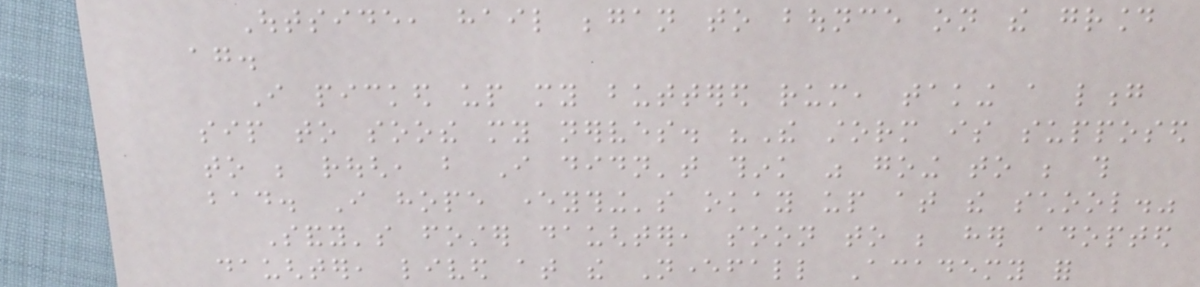Outside, hail began to bounce on the ground
again.
I picked up my buttered rum, taking a long
sip to soothe my nerves. "The storm is supposed
to be rough, but I didn't think was going to be this
bad. I hope everything's okay up at the school."
Sandy's foster daughter, soon to be her adopted
daughter, lived at the Neverfall Academy for
